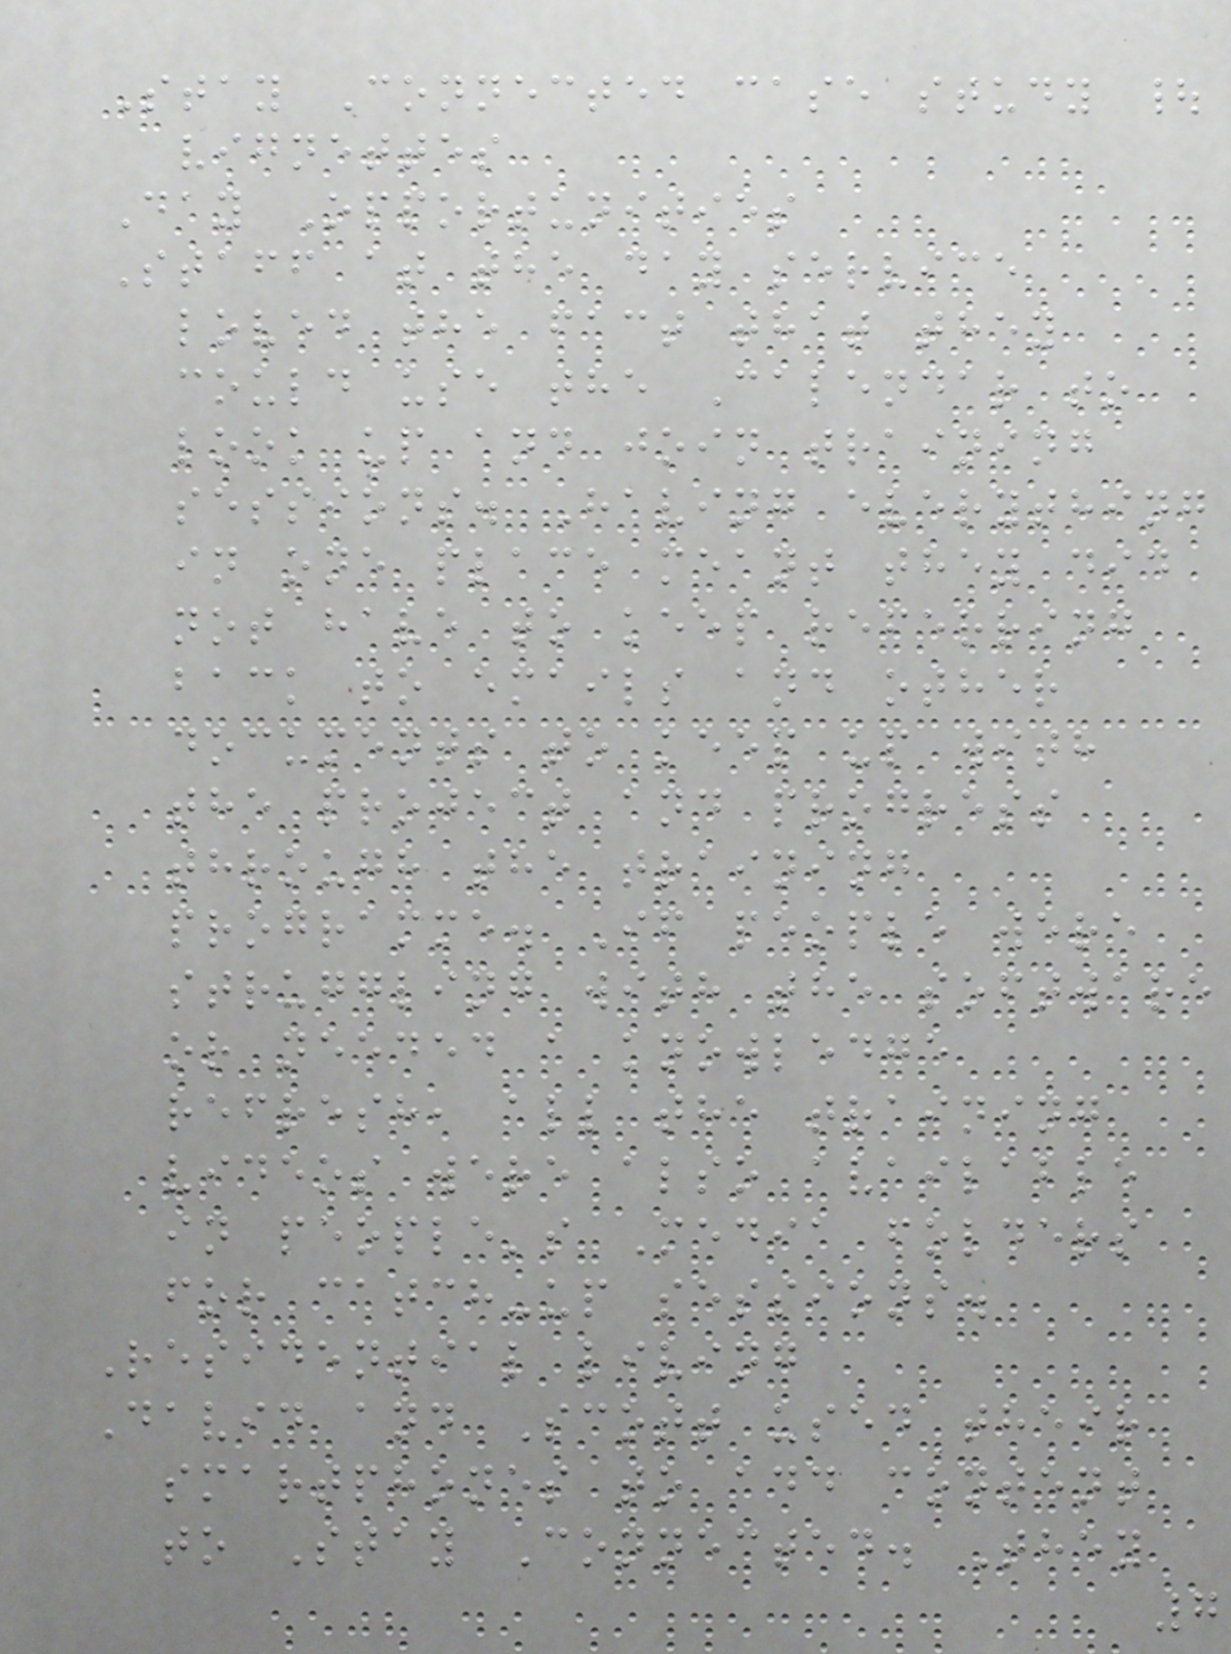Stay Connected case study |
vignettes
Day Opportunities
Staff at the day service
loved the fact that they
could use the Calendar to
look up and join training
sessions. Having everything
in one place meant they did
not have to keep referring
back to emails and other
documents to keep up with
the project and progress
through the training
programme. If people were
struggling with the software
or needed a knowledge
refresh, all the training
videos were also available
in people's Media folders
for catch-up sessions.
Residential living
David and Scott used their
smartphones to add content
to Stay Connected. They
7
